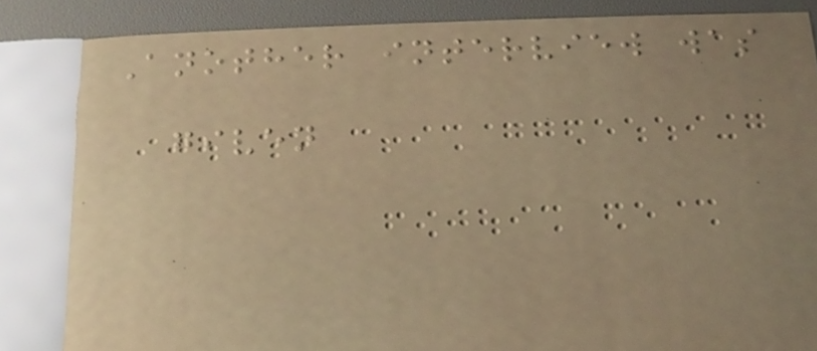Another interview was
given
